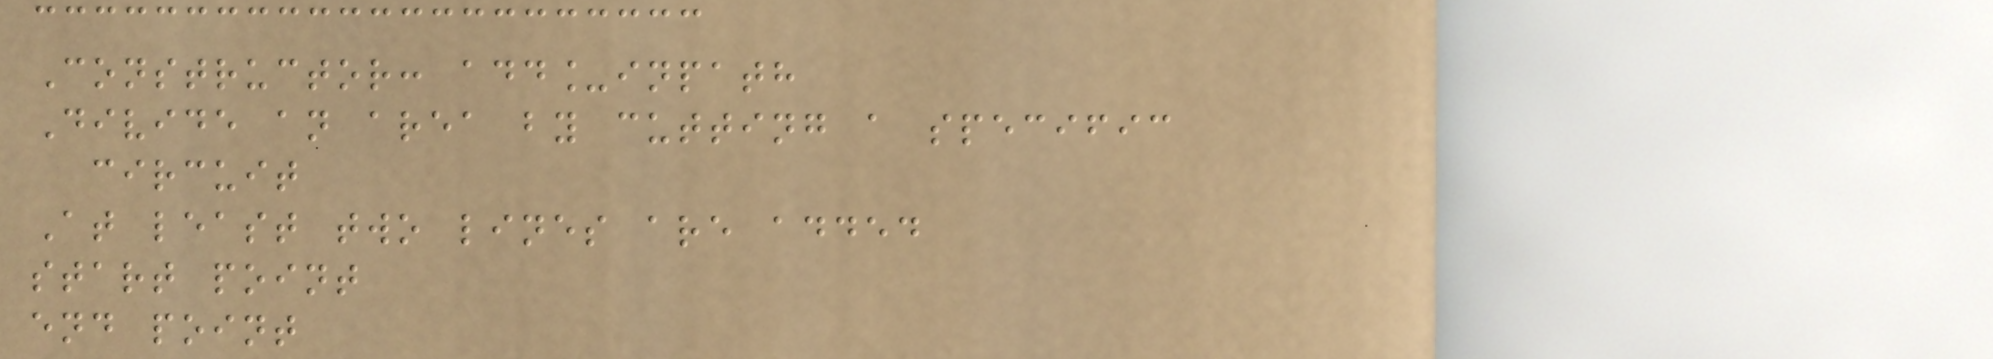Constructor: add_inpath
Divide an area by cutting a specific
circuit
At least two lines are added
start point
end point
